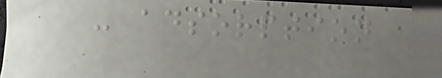- adsorption
